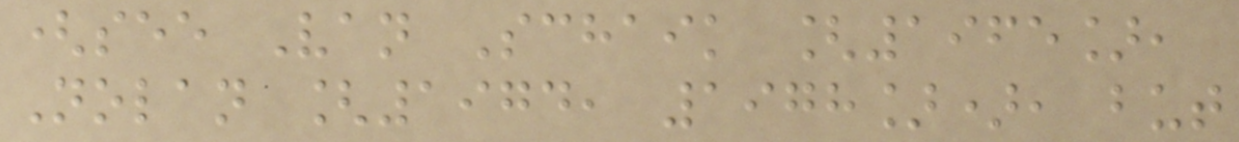(see Van Schaik [1965],
Nolan [1974, 1978]), but
